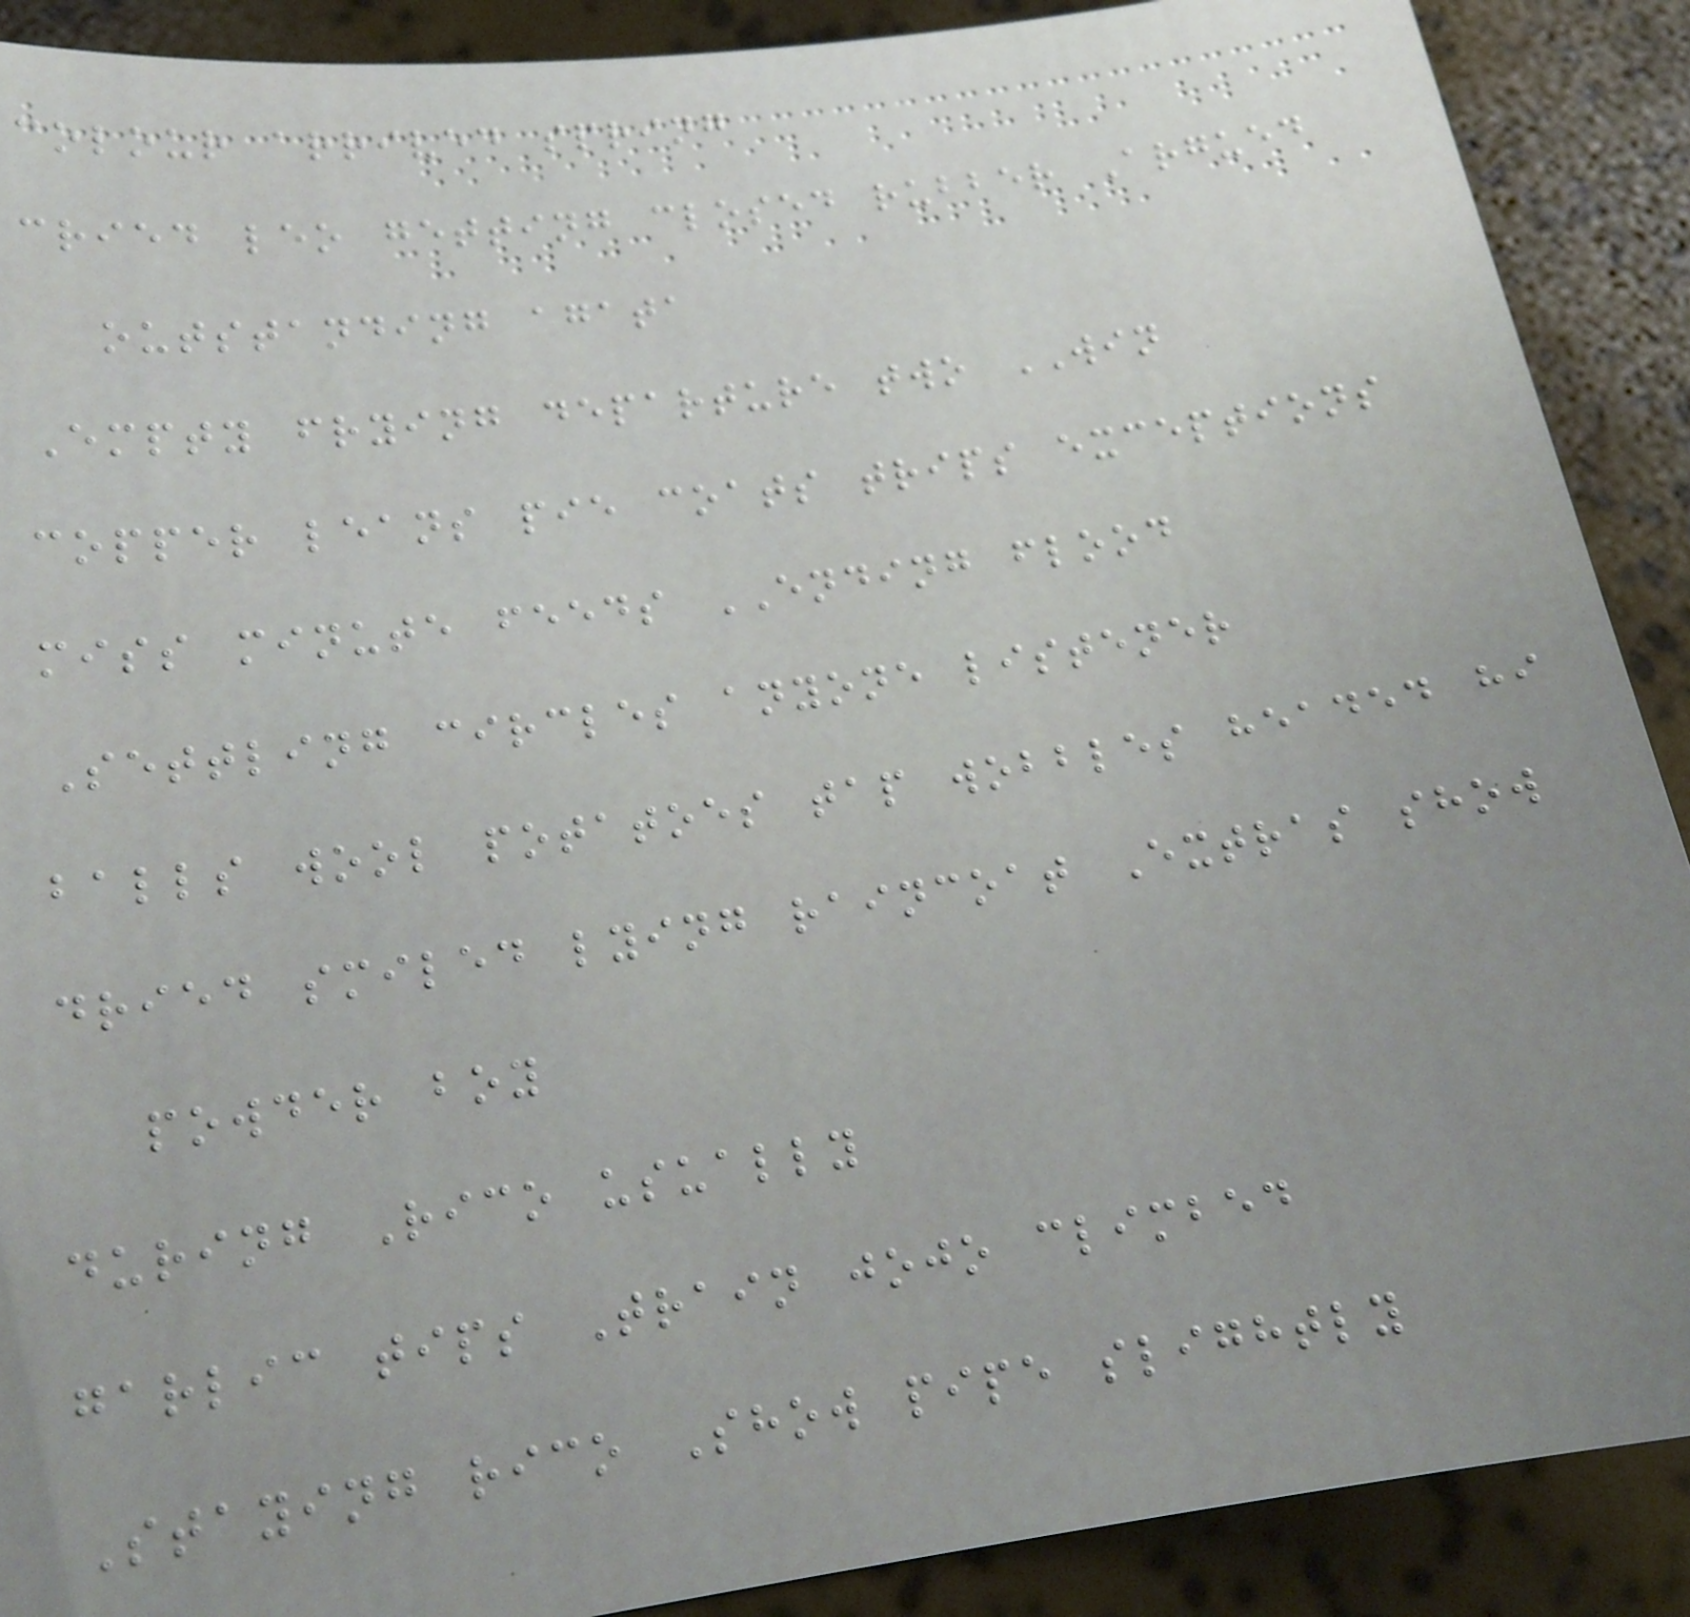colour arrived spring
cried leo getting closed rubber Argued
outstanding agata
Empty frying departure two WIN
copper leans pie coats trips exceptions
miss minute feeds ENDING flood
Settling circles anyone listener
balls wool potatoes tap wobbles headed hi
dried smiled lying raincoat Extras show
powder boy
during Rico usually
garlic tips Train jojo climbed
Staying rico Show pipe slightly
